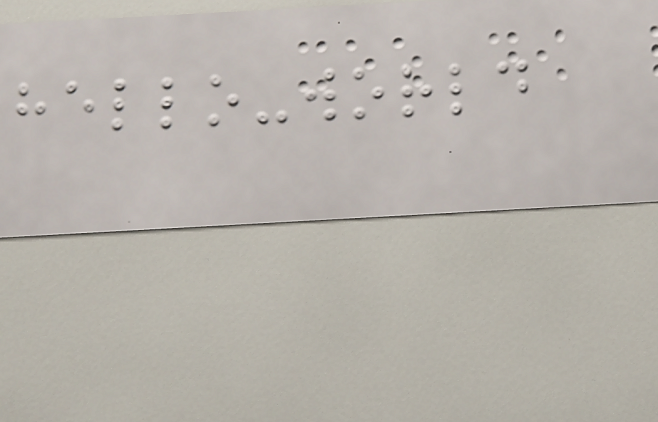hello-world
